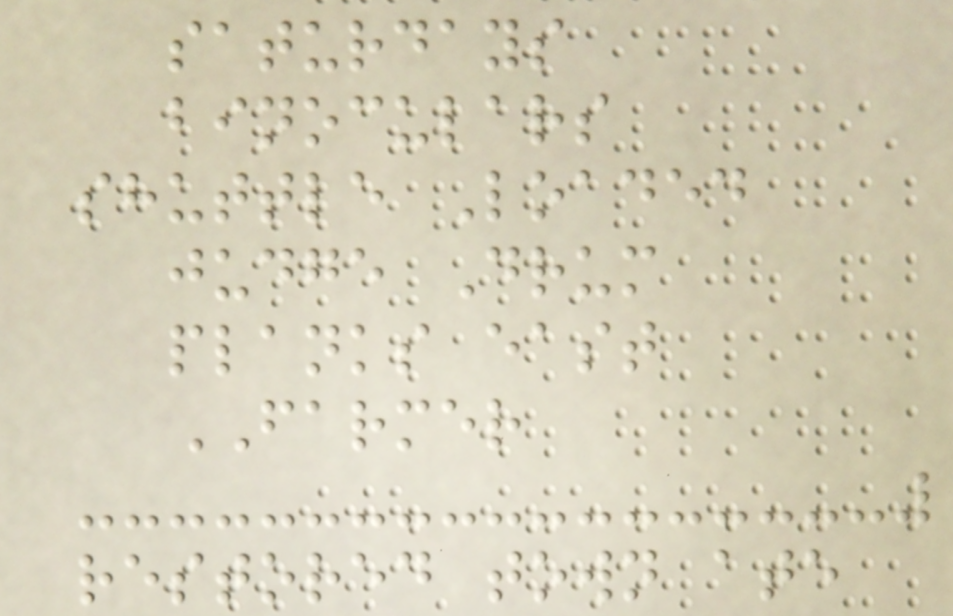saturdays
binoculars
shuttle Loaded
judge Drum
planks east
FARMER
restored town ate
